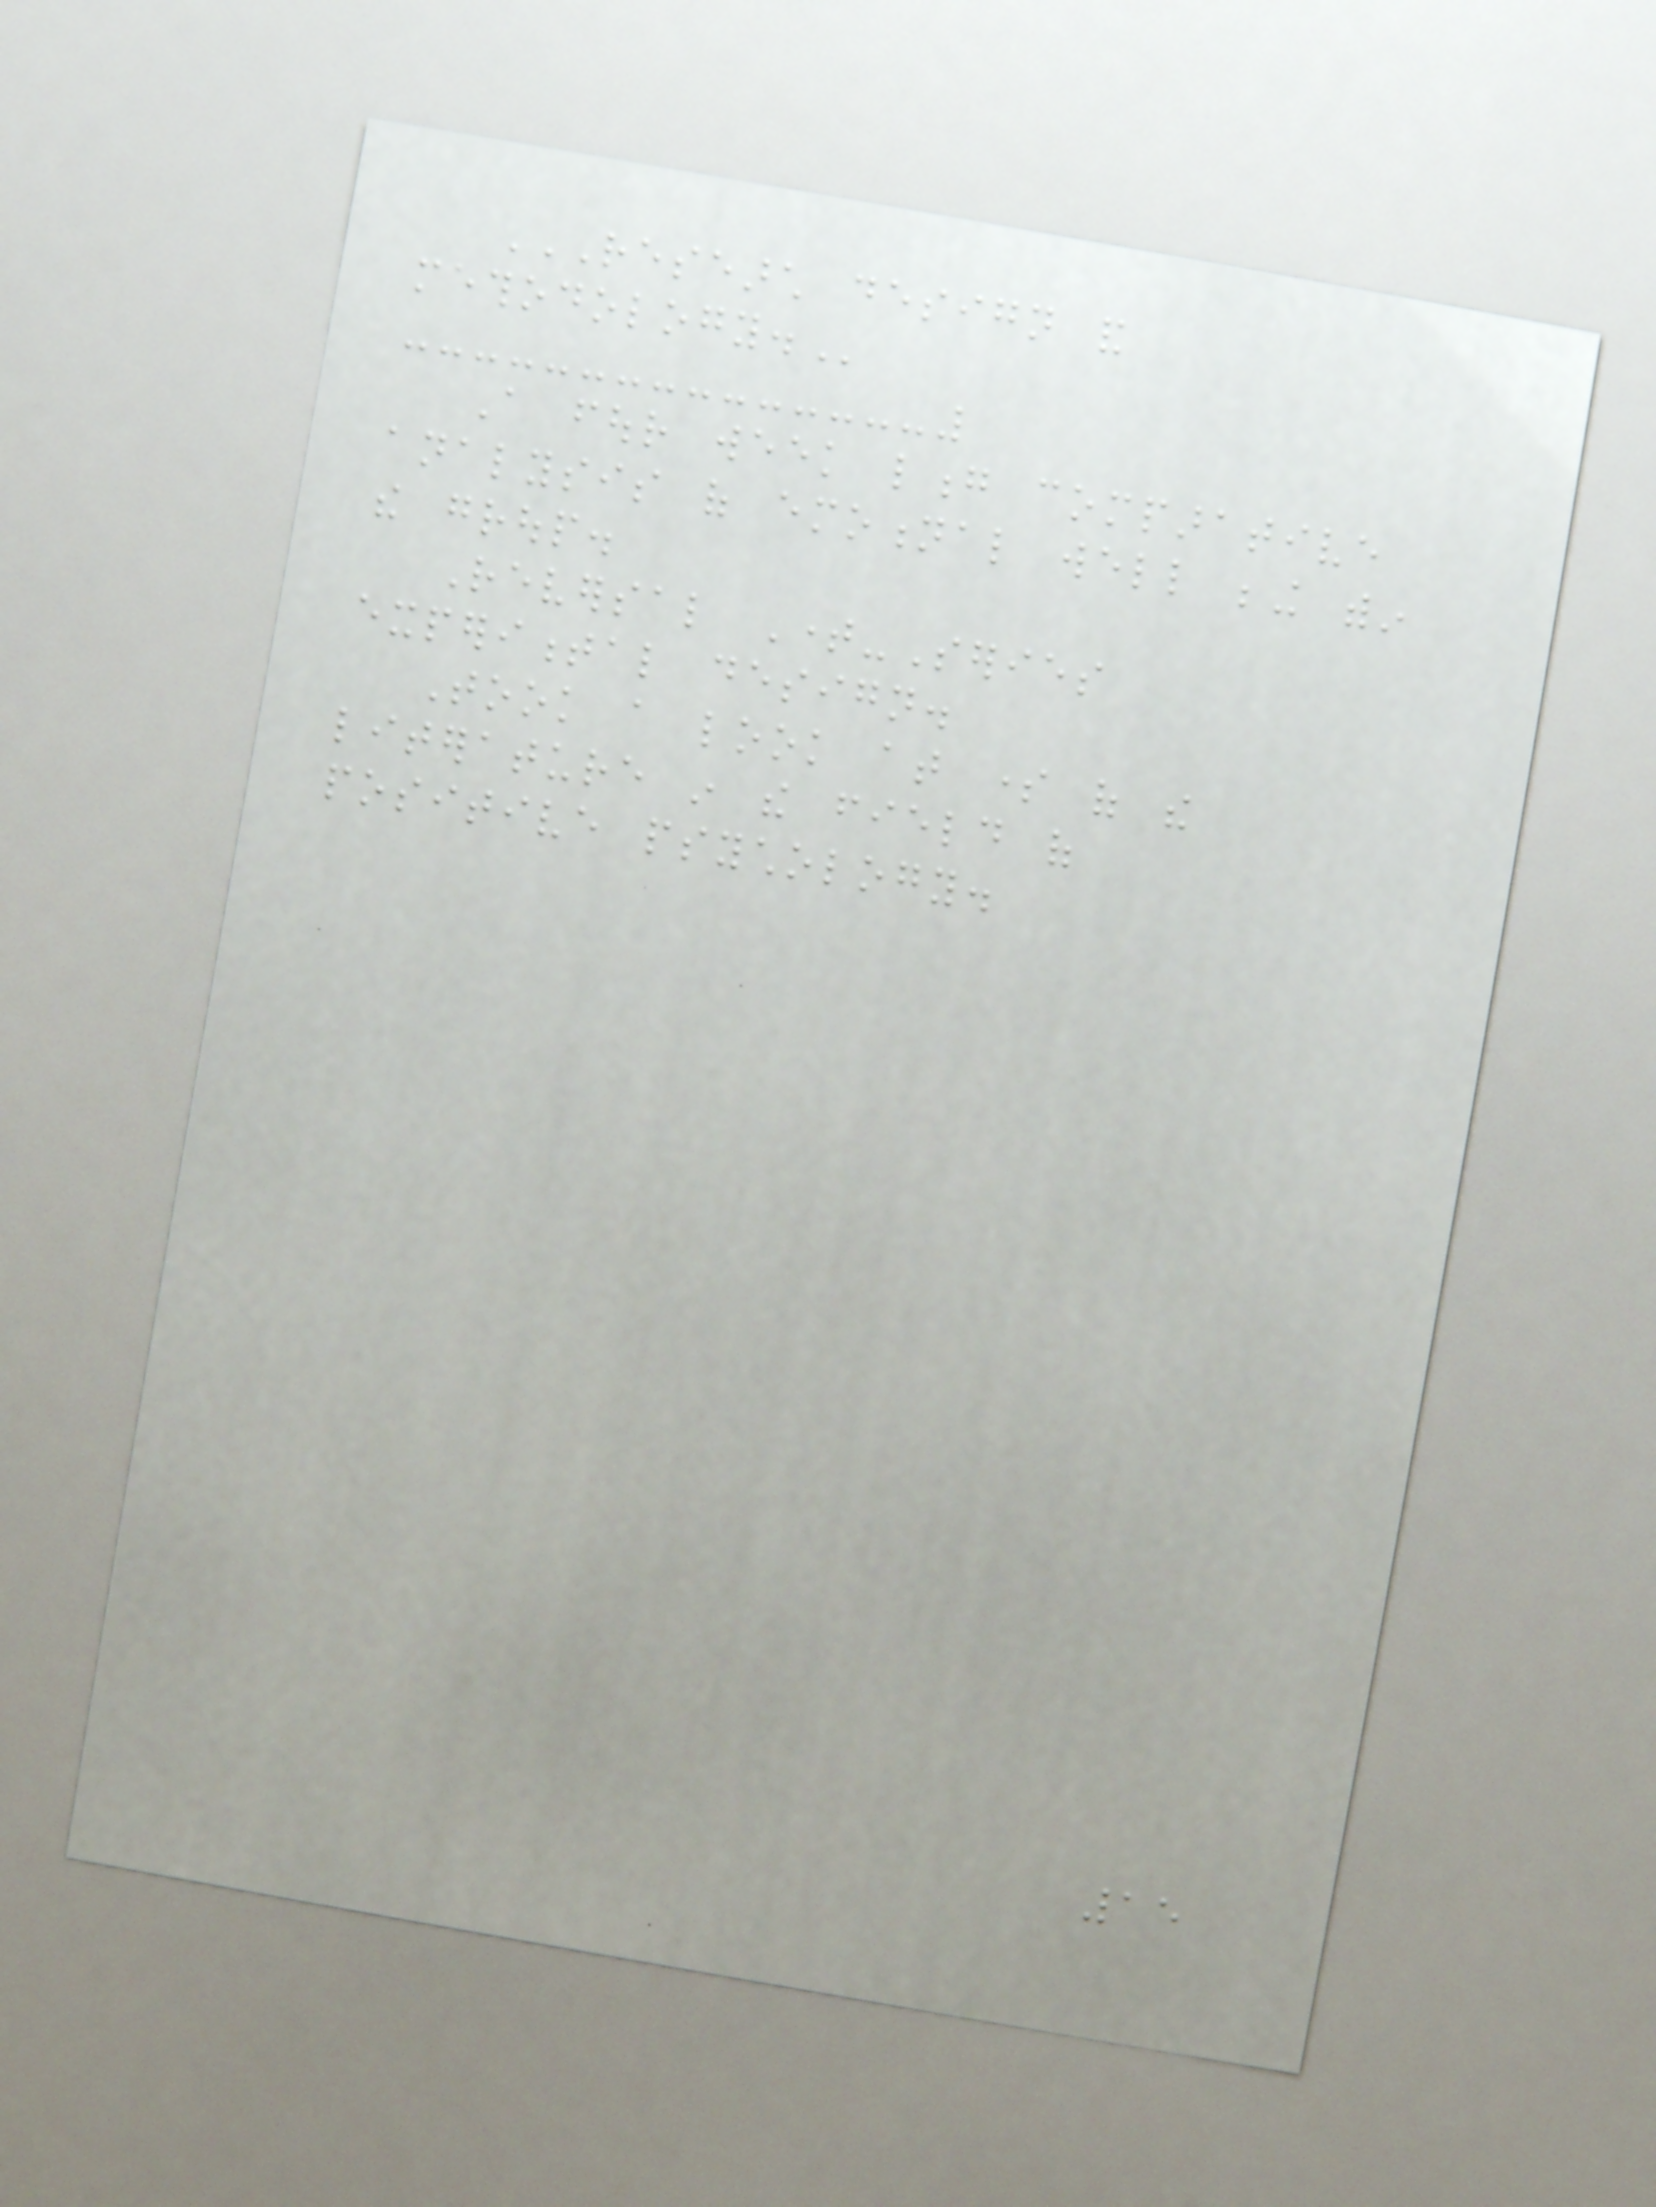RESEARCH DESIGN AND
METHODOLOGY.
A four week long comparative
analysis of emotional well being within
the group.
Reversal Time-Series
experimental design.
Took a look at some of the
literature in the field of
positive psychology.
15
